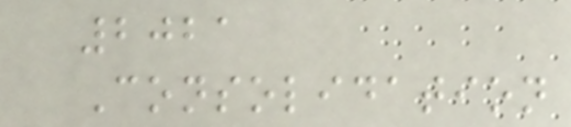2021
Consolidation
